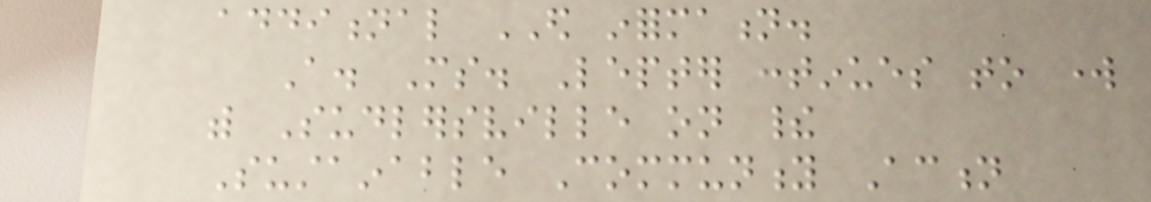additional ED information.
A. Ms. Lepter continues to work
with Sudlersville on their
Sustainable Community Action
